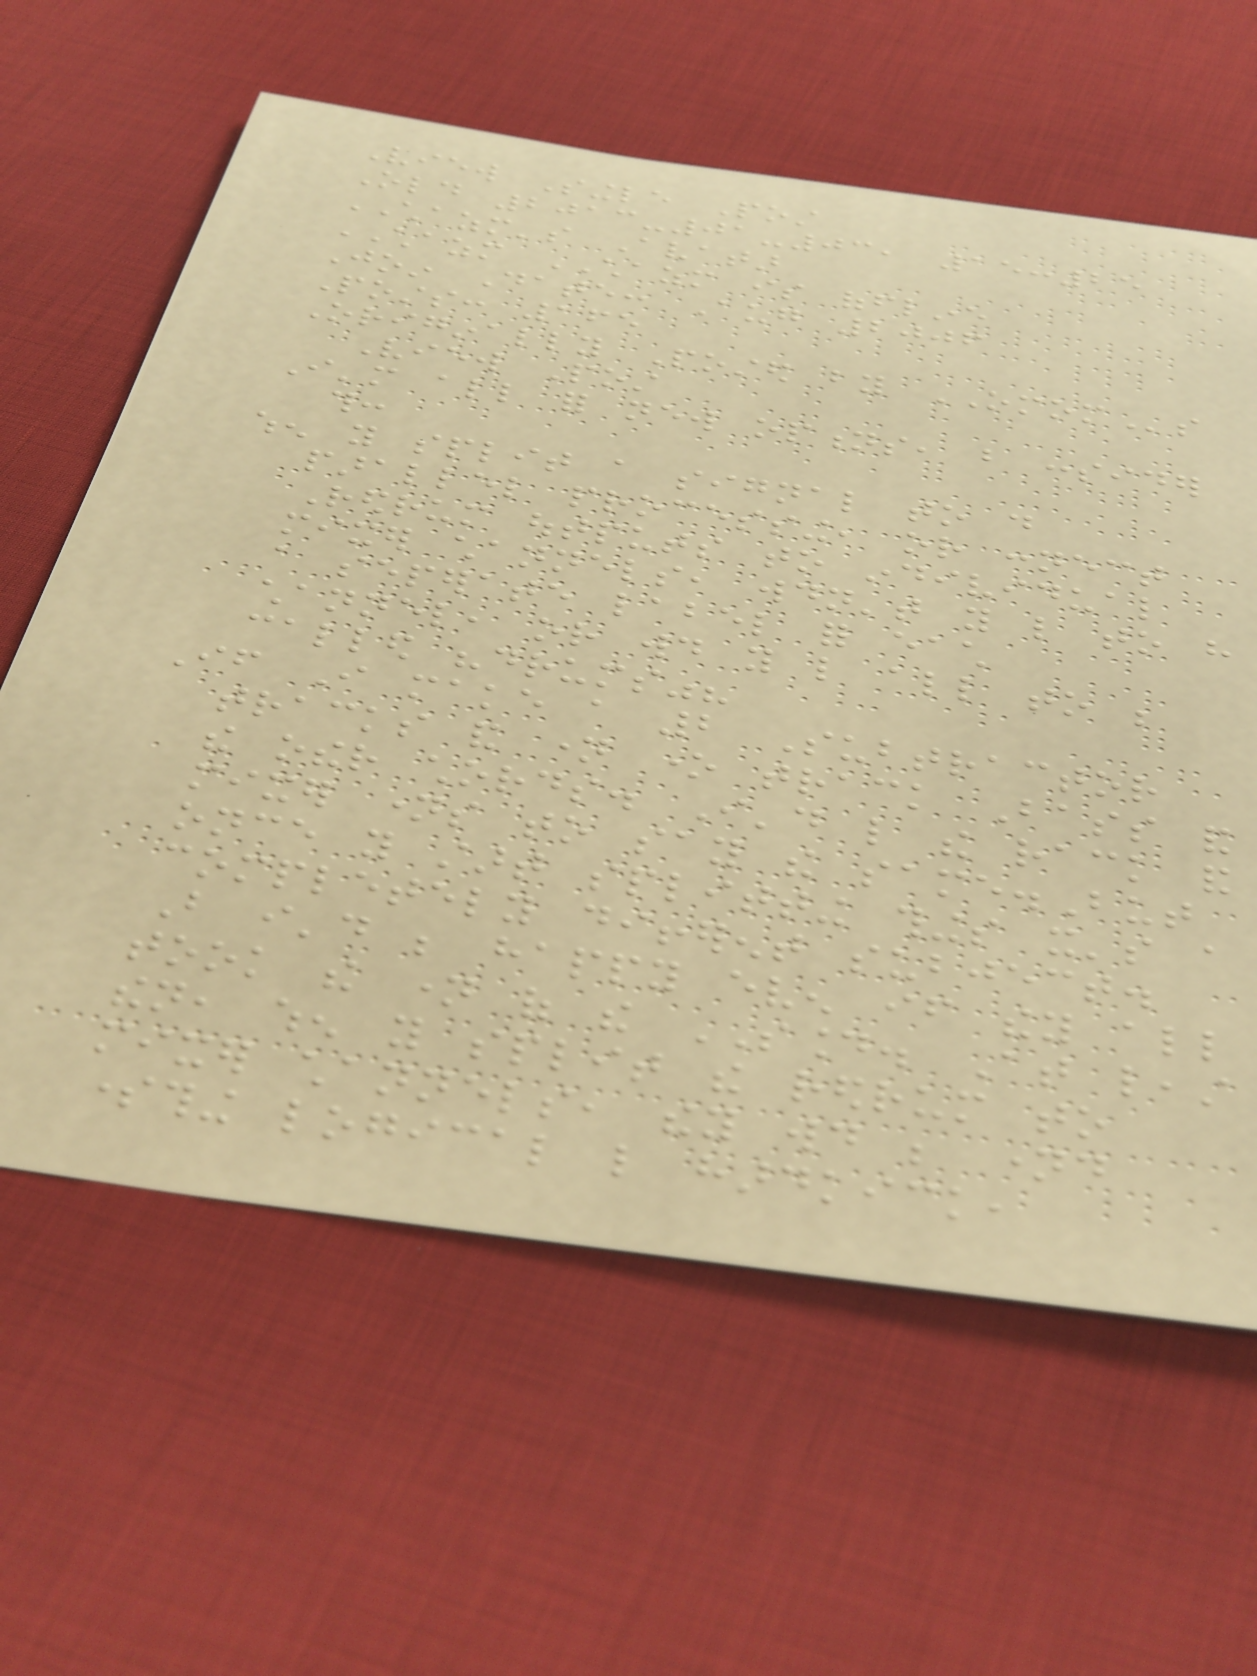View Single Post
Old 2013-01-03, 15:25
CHAZM's Avatar
CHAZM CHAZM is offline
Join Date: Aug 2006
Posts: 165
Originally Posted by OMOMs
View Post
I'm all for new options, but consider
this:
when you split a signal to do
parallel processing, or connect
Redrum outputs to individual
mixer channels, wouldn't you like to have
a seperate label for each
channel, or would you like all to be
called "drums"?
If I make a 2 Subtractor
tracks and name one track Bass and
the other chords. I'd like the rack and
mixer names to say the same.But
once you start splitting things it's a
completely different subject.
But i'd be happy even if they all
took the name of the SOUND. At least
then, when you split the redrum to
mixer channels, they would be named
something logical like hardkick,
